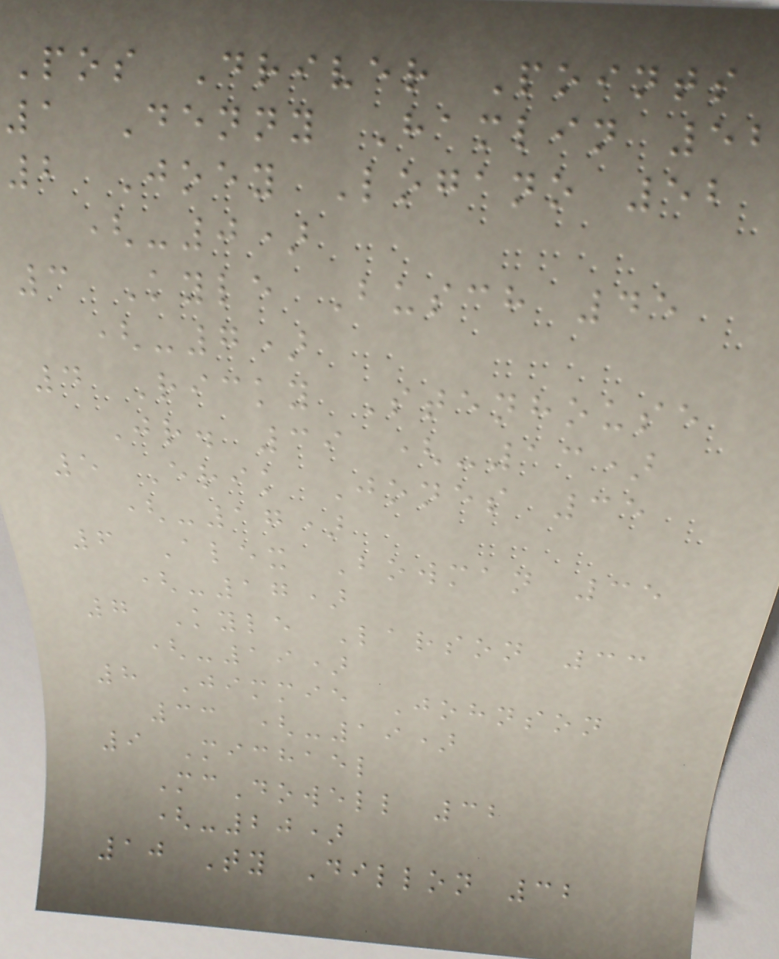Pos Driver Points
1 Denny Hamlin 52
2 Joey Logano 52
(-0)
3 Kyle Busch 45
(-7)
4 Ricky Stenhouse
Jr. 39 (-13)
5 Erik Jones 35
(-17)
6 Alex Bowman 35
(-17)
7 Kyle Larson 33
(-19)
8 Jimmie Johnson
33 (-19)
9 Michael
McDowell 32
(-20)
10 Ty Dillon 32
